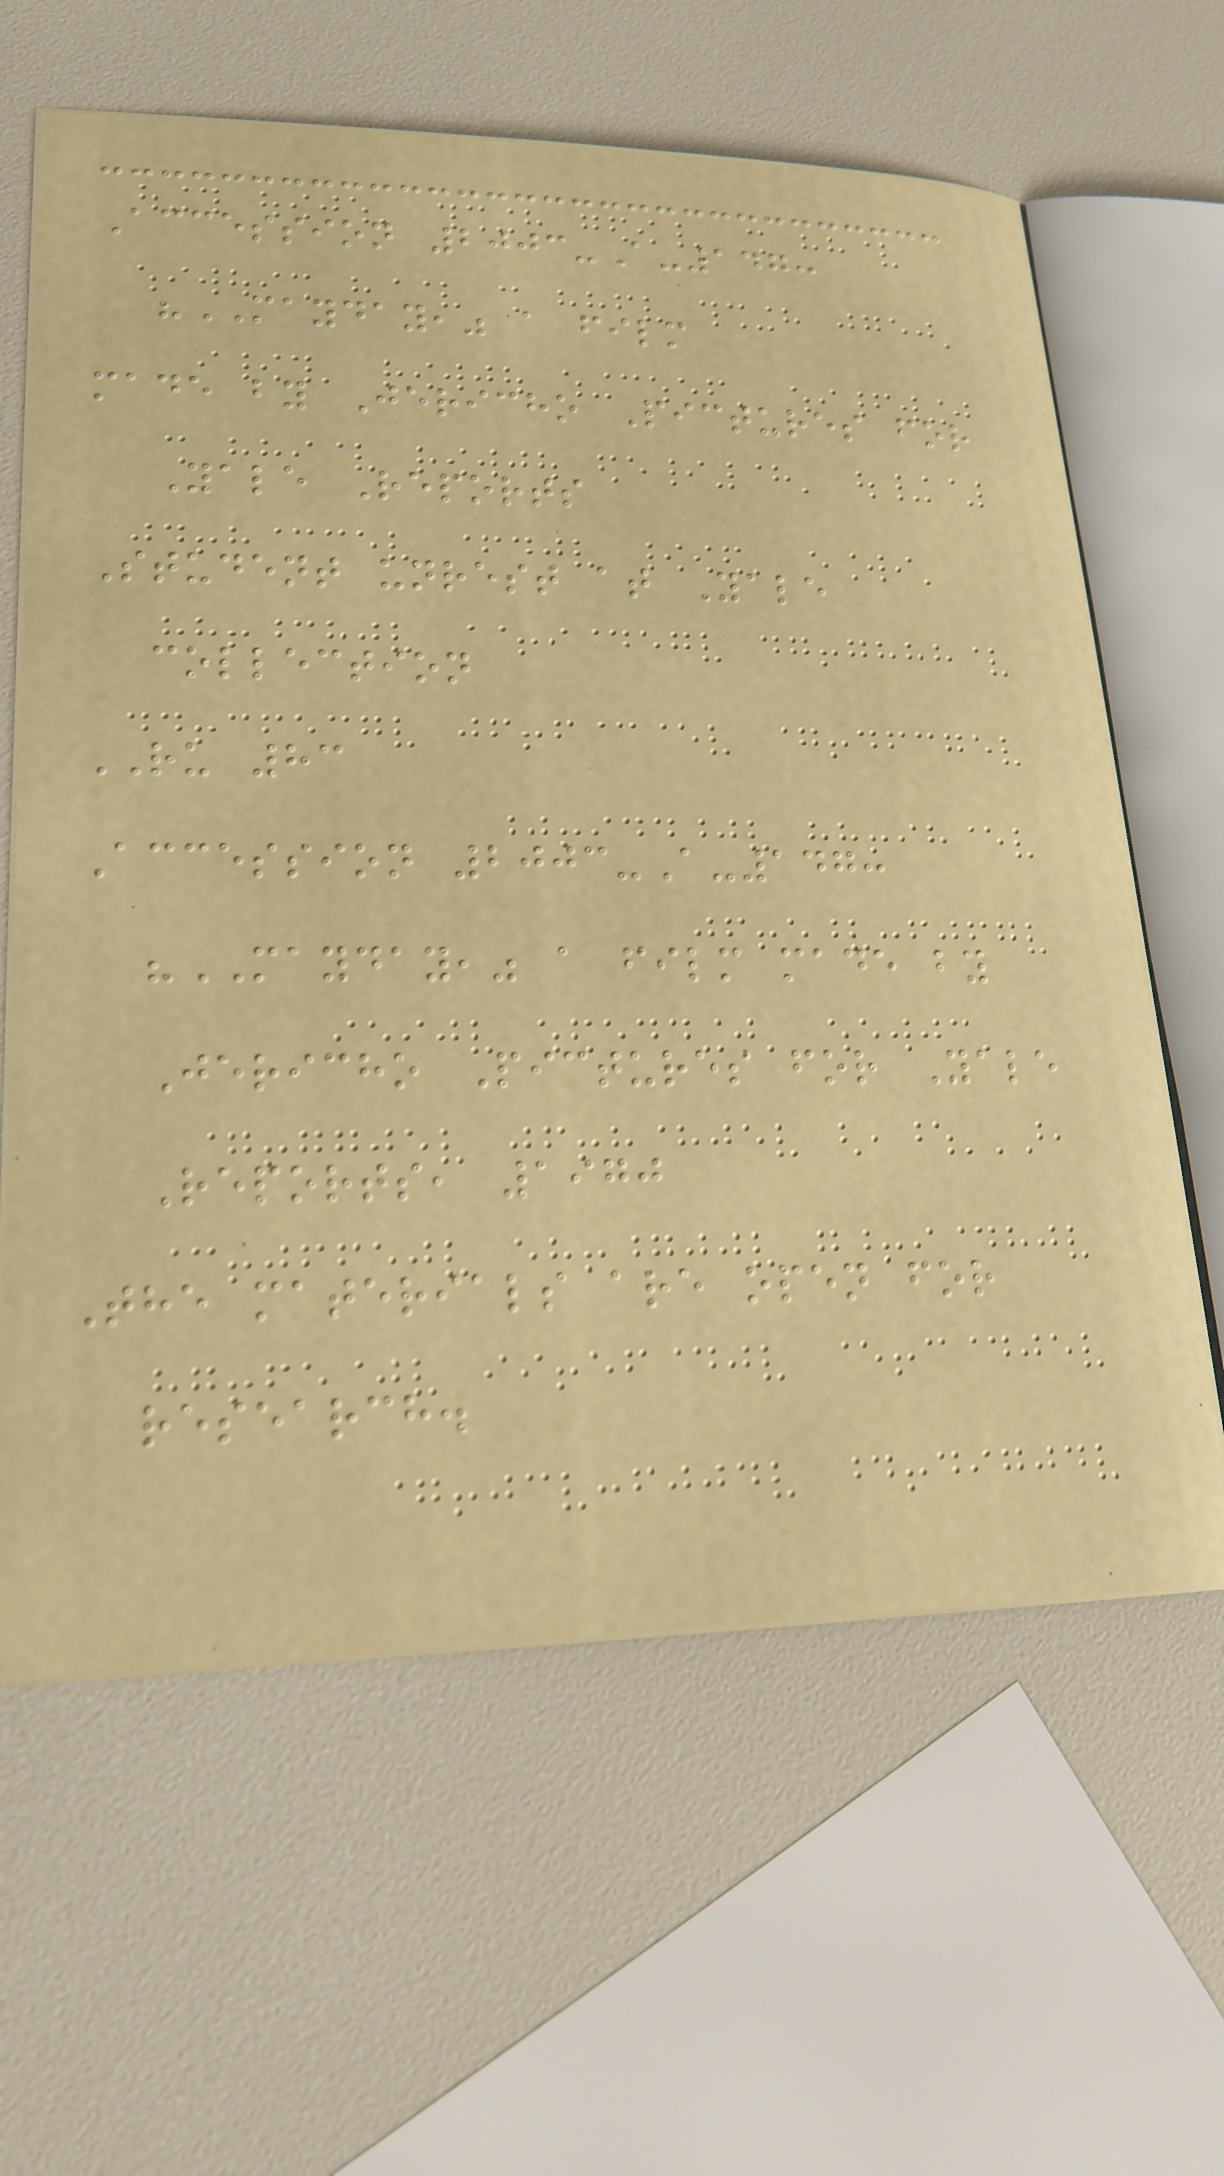Accession 2003-A-147:
"MAYDAY," a film
made by Jericho Pictures for
Yale Reports
Student unrest at Yale
collection
RU 83
Accession 2003-A-147:
"MAYDAY," a film made by
Jericho Pictures for Yale
Reports, 1970
The materials are open for
research.
